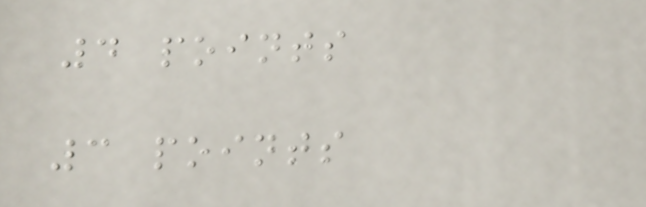4 points
3 points
